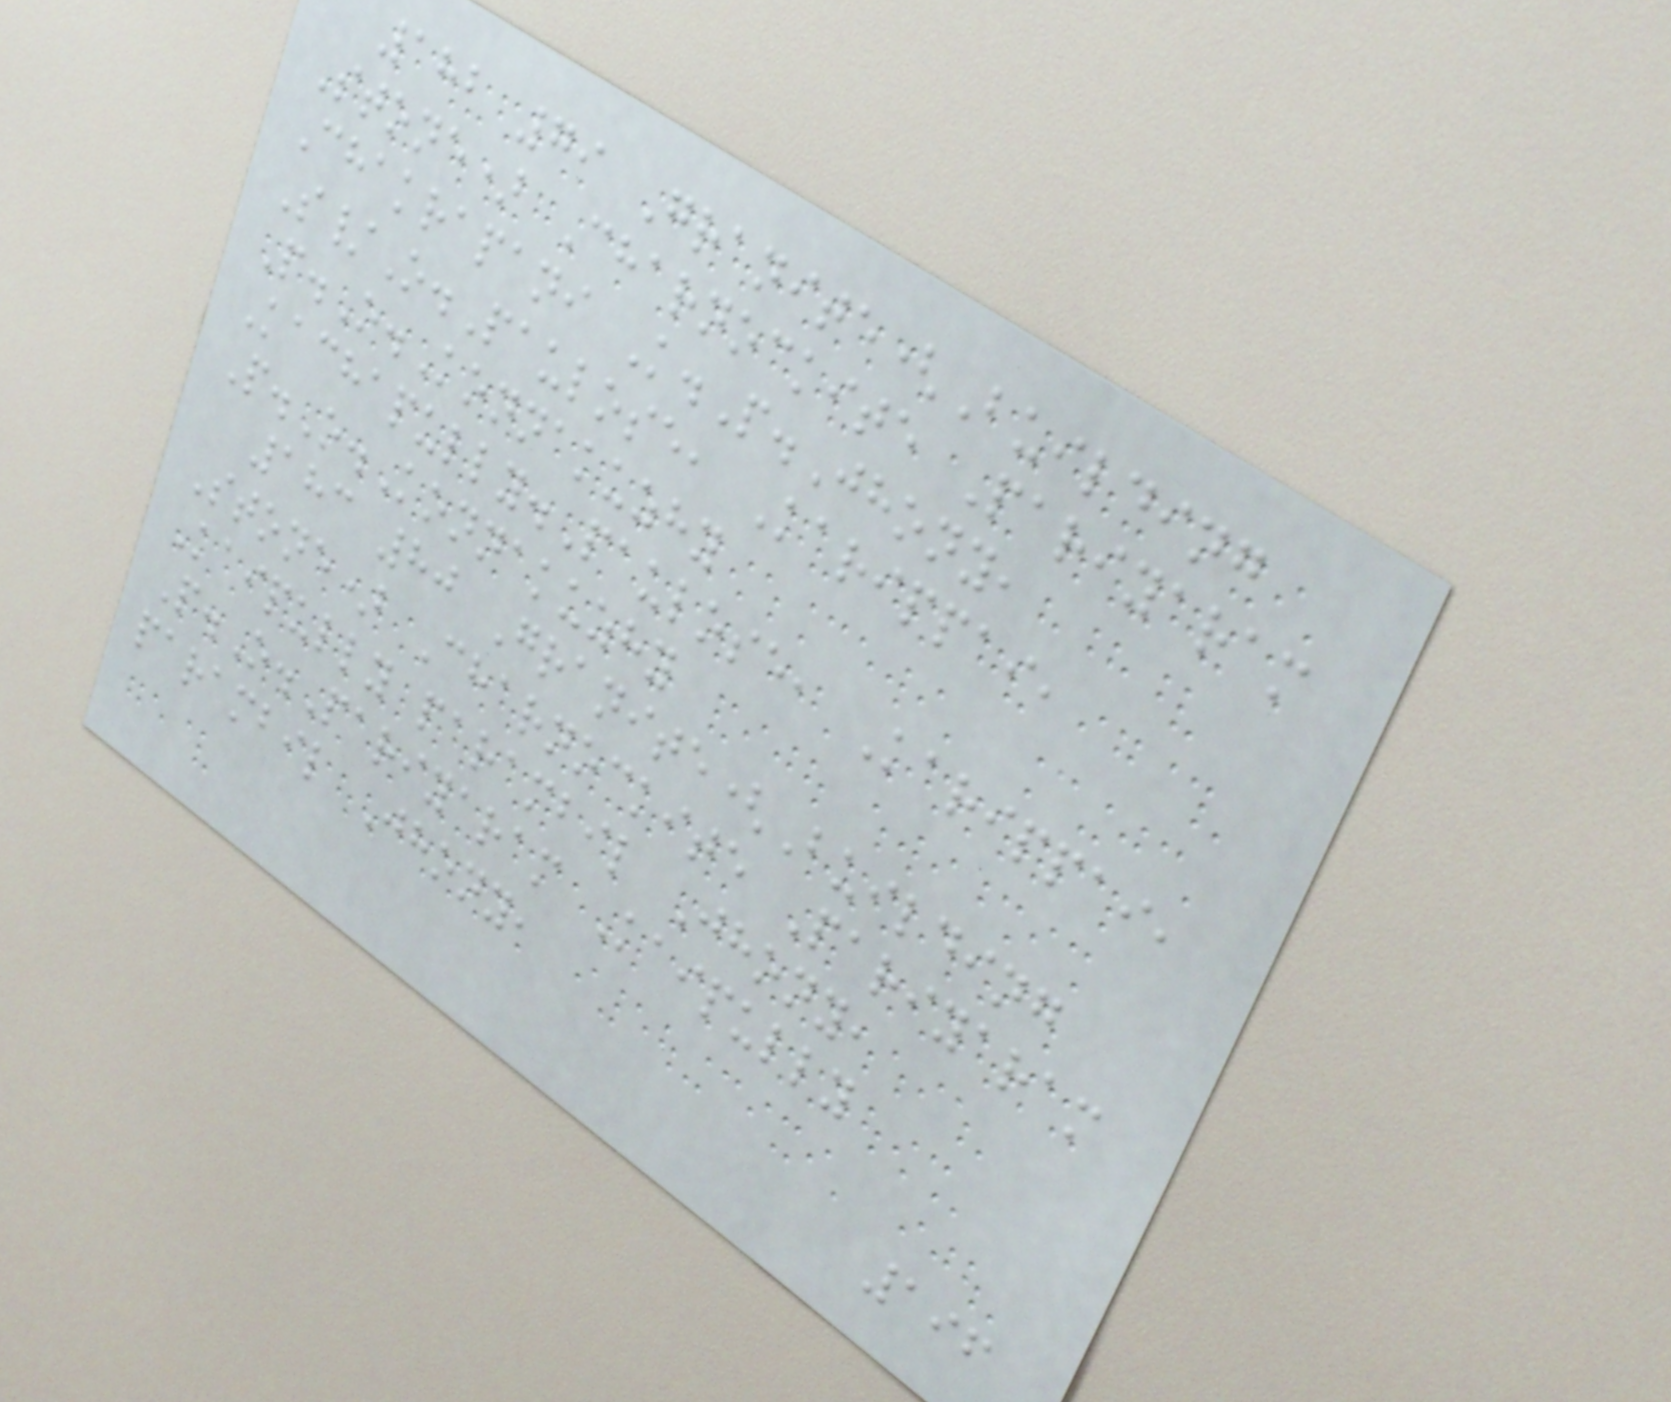182 79 Granite(Building
Stone) Charnockite Pariyaram
Chakrapani K.P.Jhony,
S/O.Paulose, Karippai,
P.O.Konnakuzhy
Kachapully.Paulose, Karippai,
P.O.Konnakuzhy
183 80 Granite(Building
Stone) Charnockite Pariyaram
Kaipully parambil Jhony,
P.O.Pariyaram Kaipully
parambil Jhony,
196
